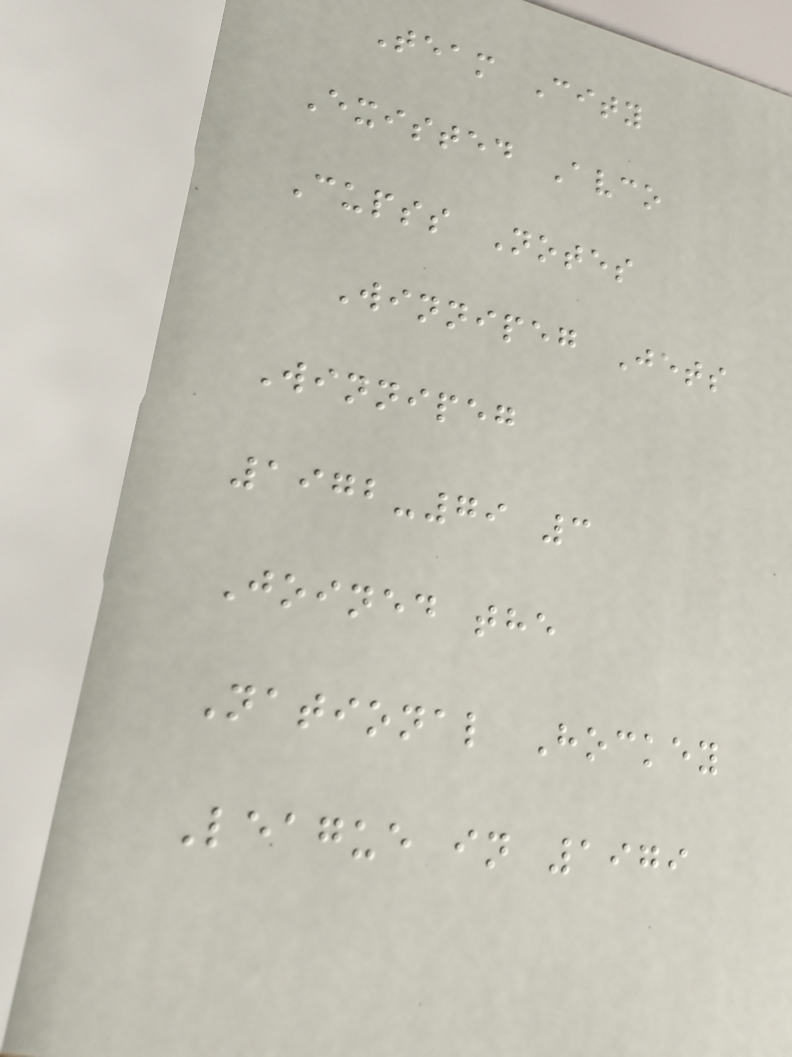Team City
Existed Avco
Cupss Notes
Winnipeg Jets
Winnipeg
1972-79 3
Joined the
National Hockey
League in 1979
